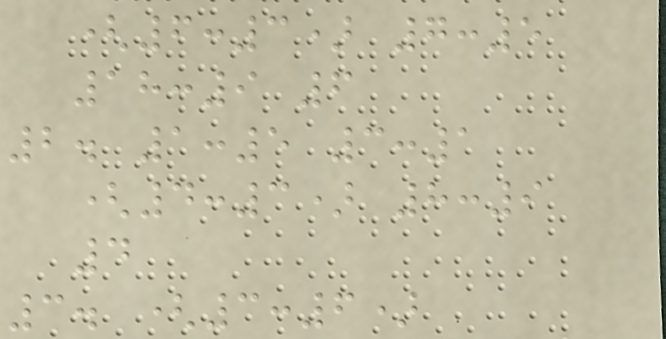(6:3) 7:5
18:9 6
2. 1:5 3:1
(4:3) 8:9
4
3. (3:6)
